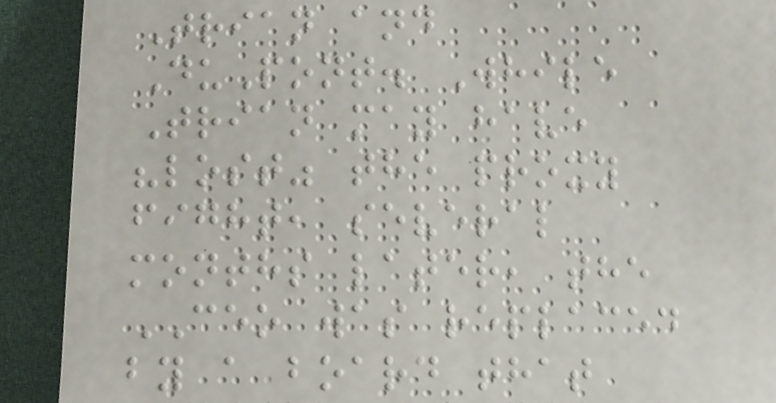Trian and
DuPont. While
Trian may have
"lost" the proxy
fight, several
months later, the
CEO was replaced
by a board that
